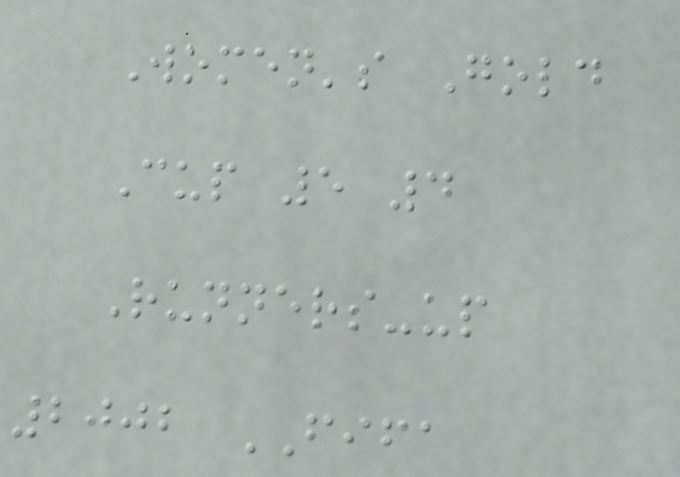Women's Gold
Cup 5 4
Runners-up
2002 FIFA
